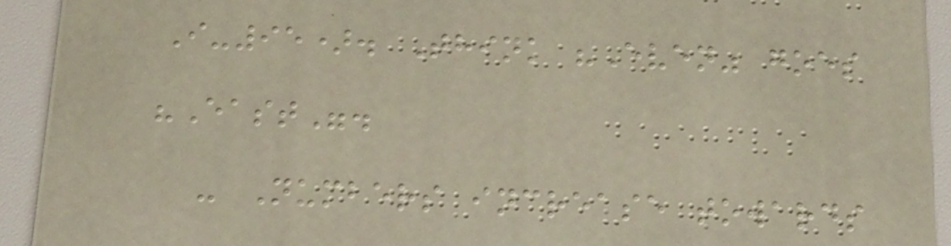I-95). Think "Even" goes
"East".
- Numbers increase towards
